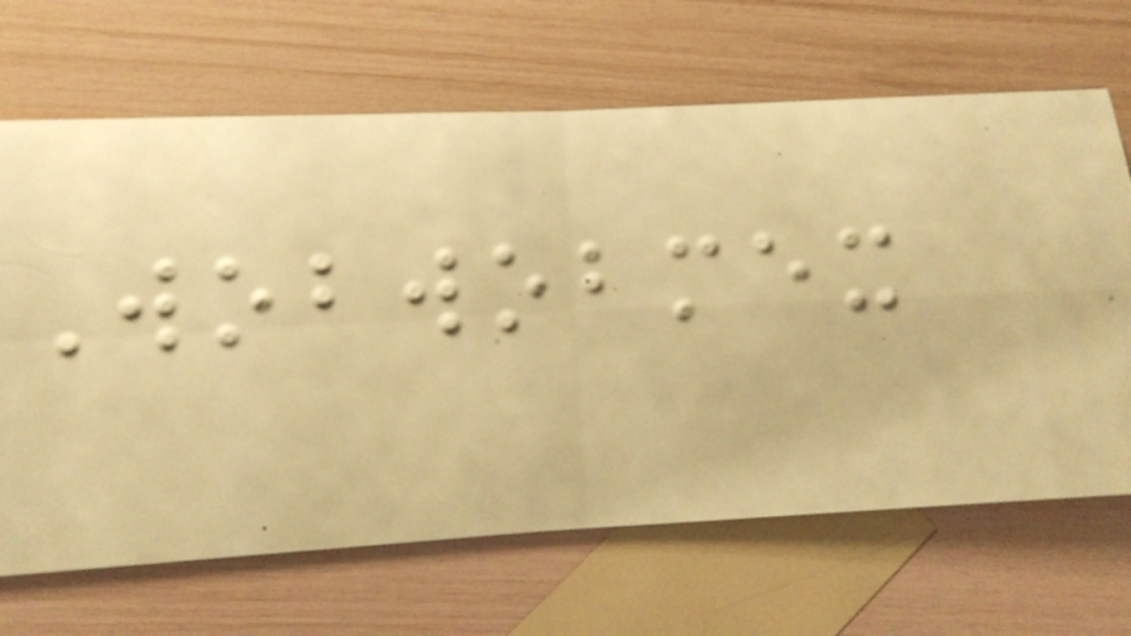Wobwobmex
